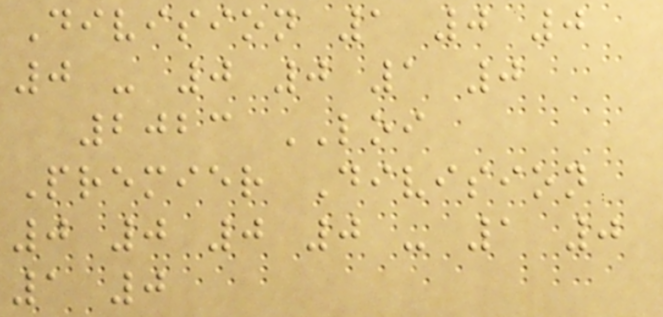Division 1 0 0
0 - 0 0 1 0
2023 LOI
Premier Division
0 0 0 0 - 1 0
1 0
